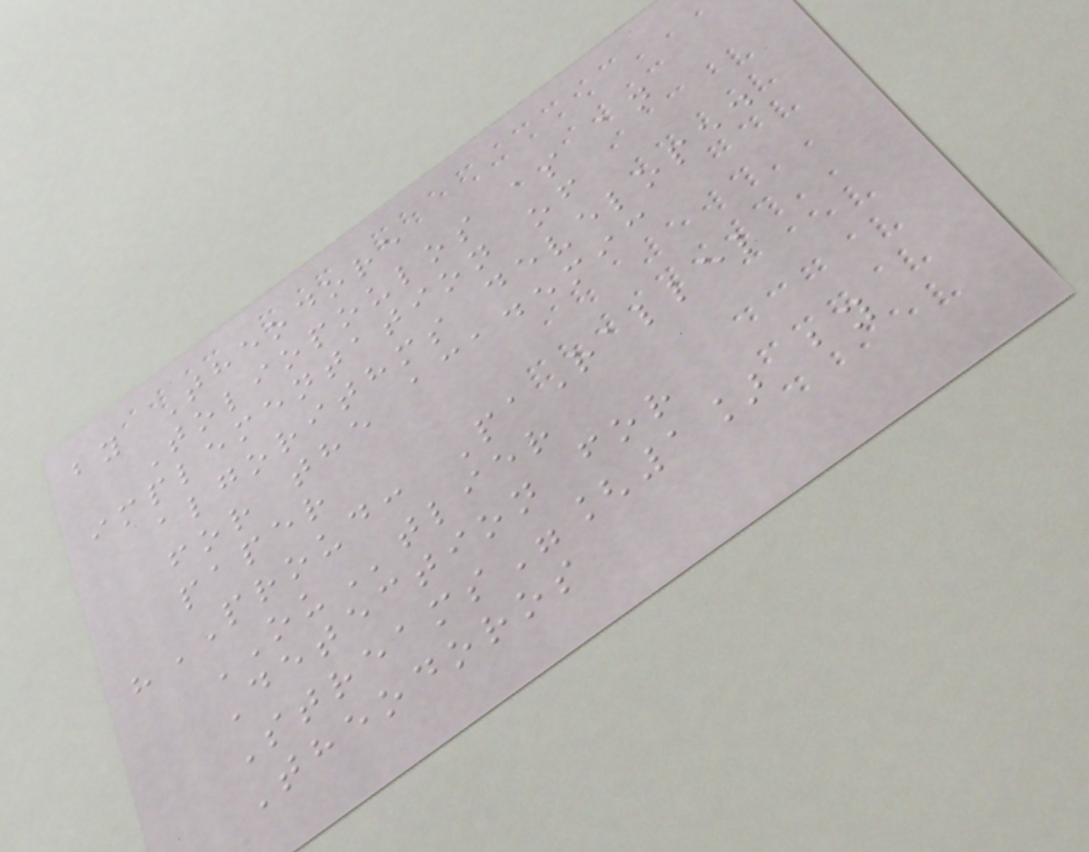by Theodore
Toliopoulos as an
implementation of
algorithms developed
for the academic
paper
"PROUD: PaRallel
OUtlier
Detection for
Streams"[1] by
Theodoros
